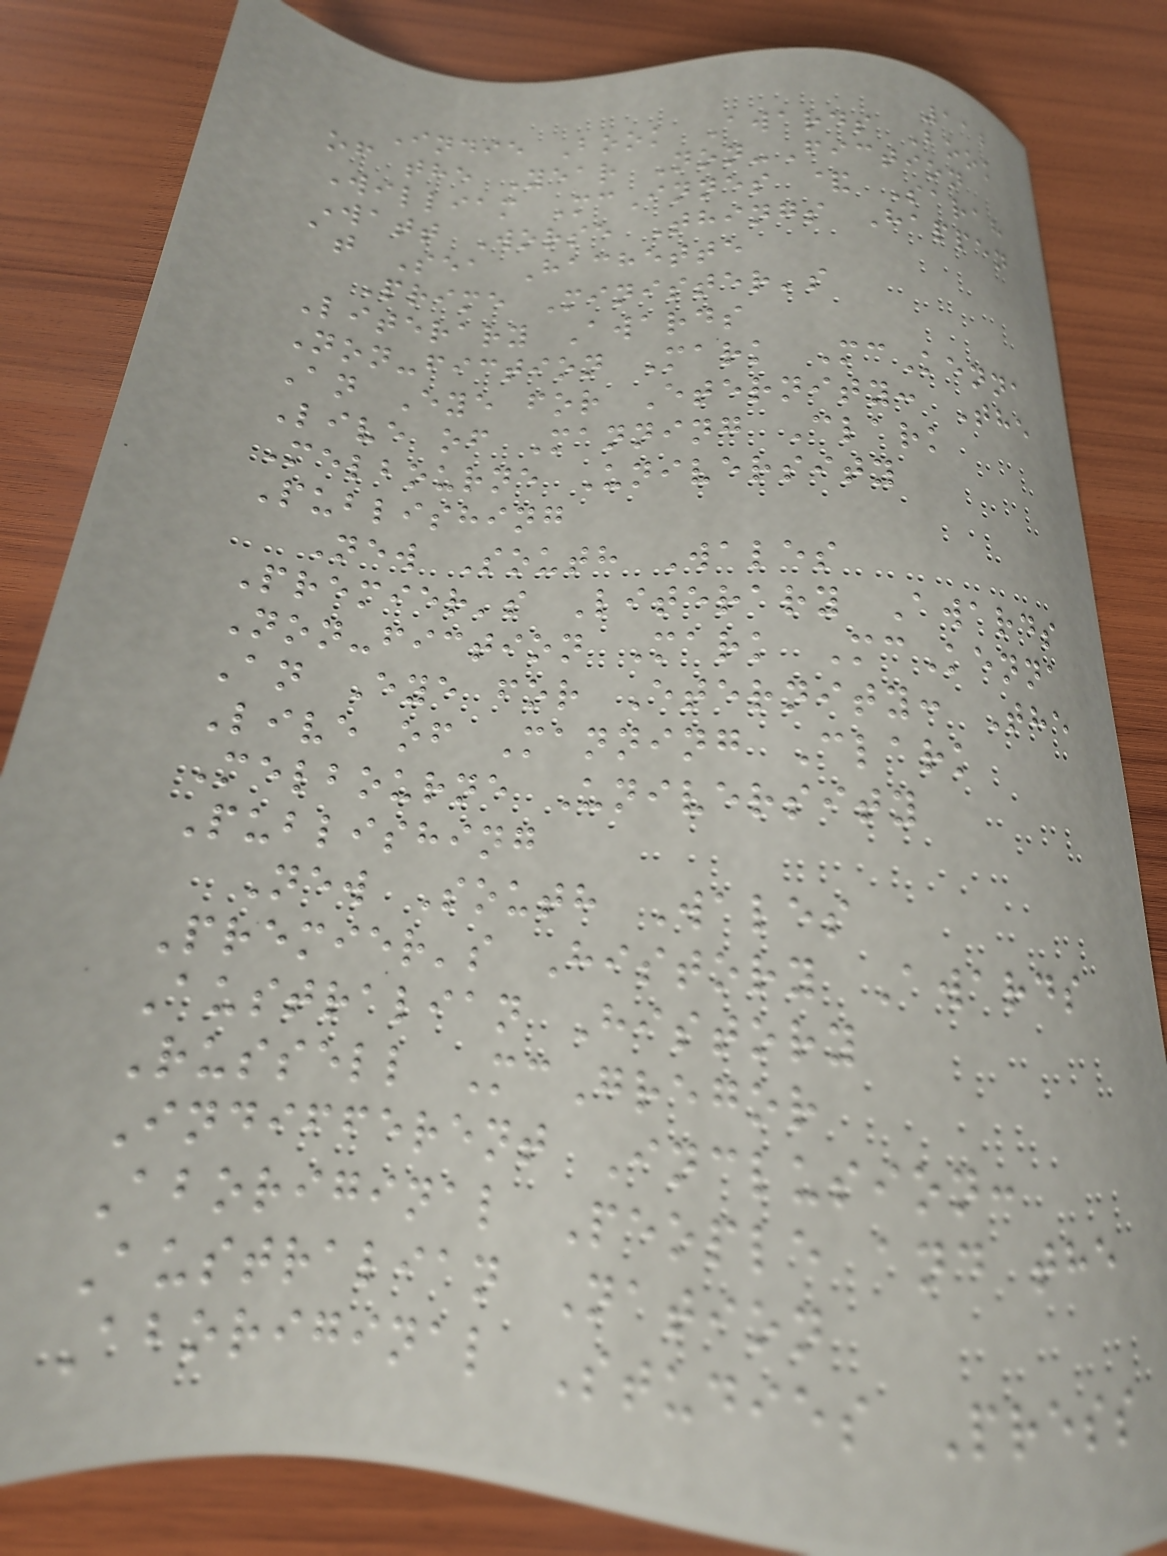112
Indie Book Awards Book
of the Year Non-Fiction
William McInnes & Sarah
Watt Worse Things Happen
at Sea Hachette
Prime Minister's
Literary Awards
Non-fiction Mark McKenna
An Eye for Eternity: The
Live of Manning Clark
Melbourne University
Publishing
New South Wales
Premier's Literary Awards
Non-fiction Mark McKenna
An Eye for Eternity: The
Live of Manning Clark
Melbourne University
Publishing
New South Wales
Premier's History Awards
Australian History
Russell McGregor
Indifferent Inclusion:
Aboriginal People and the
Australian Nation
Aboriginal Studies Press
